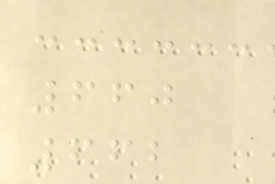660
662
